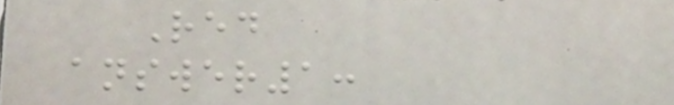Red
answer1:
